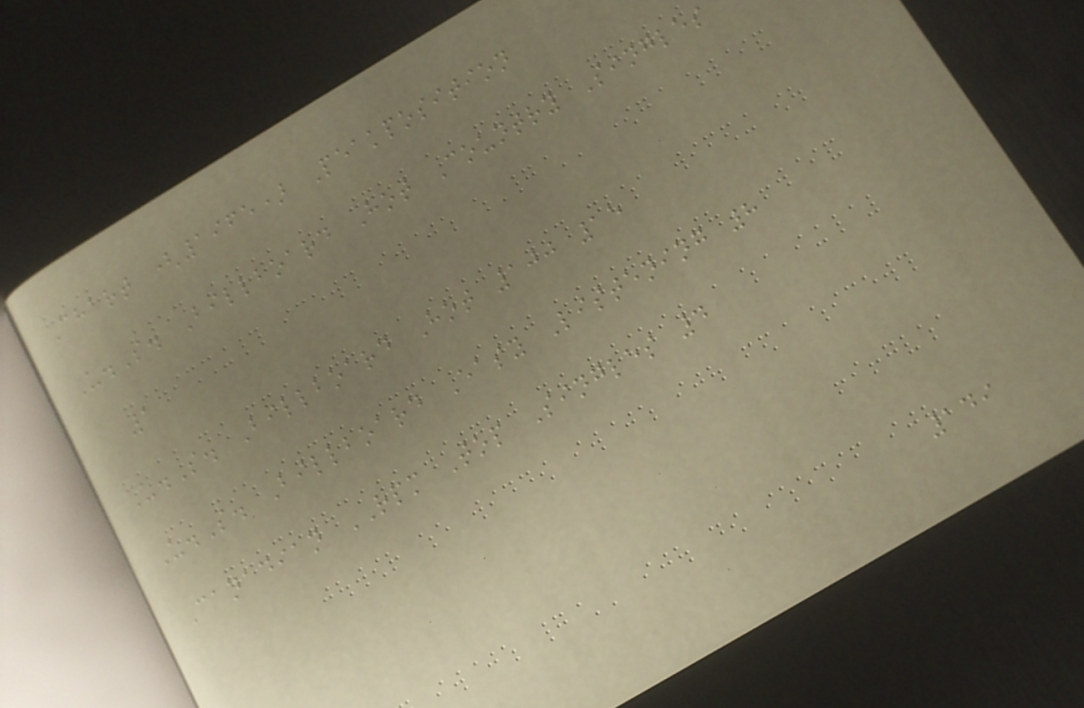Chart (1965) Peakposition
U.S. Billboard Hot Country Singles
1
U.S. Billboard Hot 100 15
U.S. Billboard Easy Listening 8
Canadian RPM Top Singles 4
149
